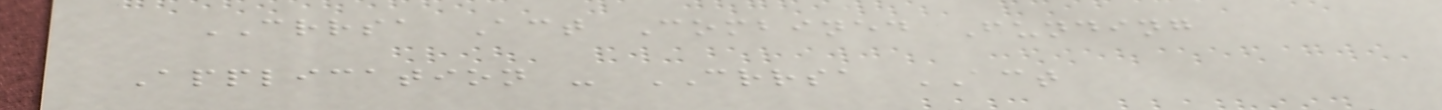CRRSA Act Combined Funding
Application - CRRSA ACT
